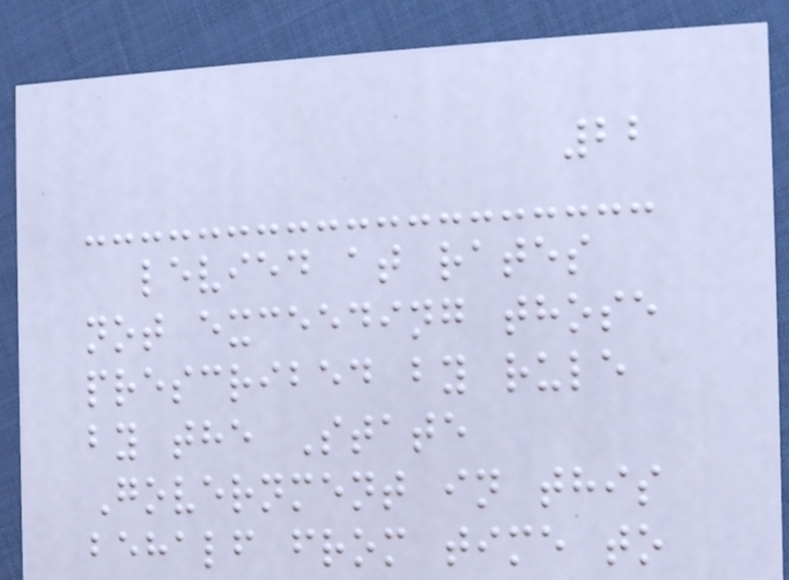22
levied at rates
not exceeding those
prescribed by rule
by the State
Government in this
behalf from time to
